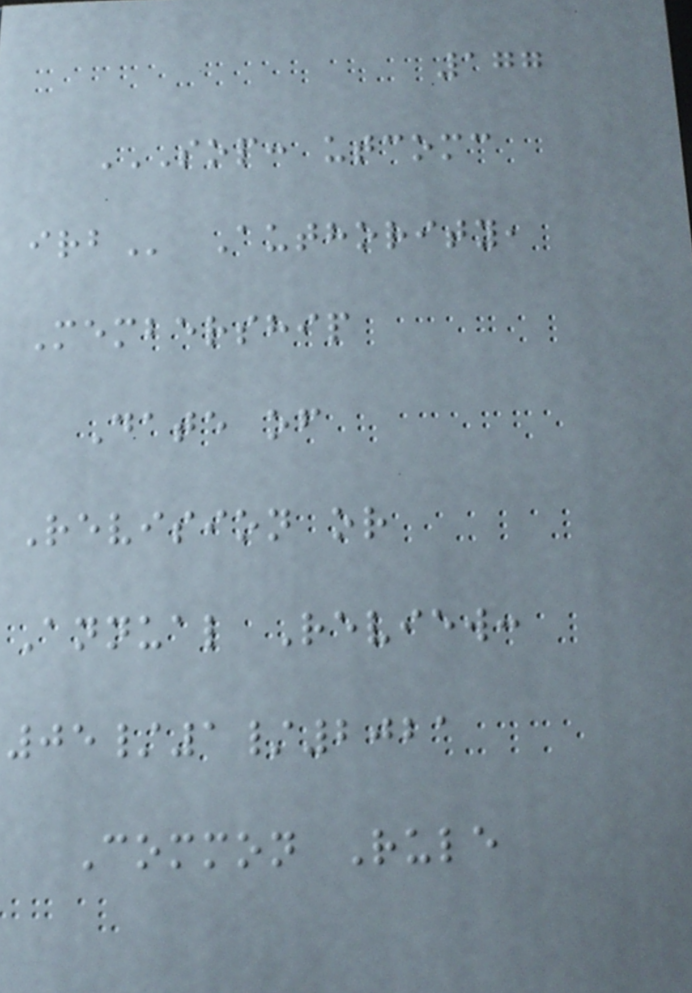177
SOP: UTCOMC
IRB Authority,
Membership
Date of
Revision or
Annual Review:
05/1/2021
Common Rule
